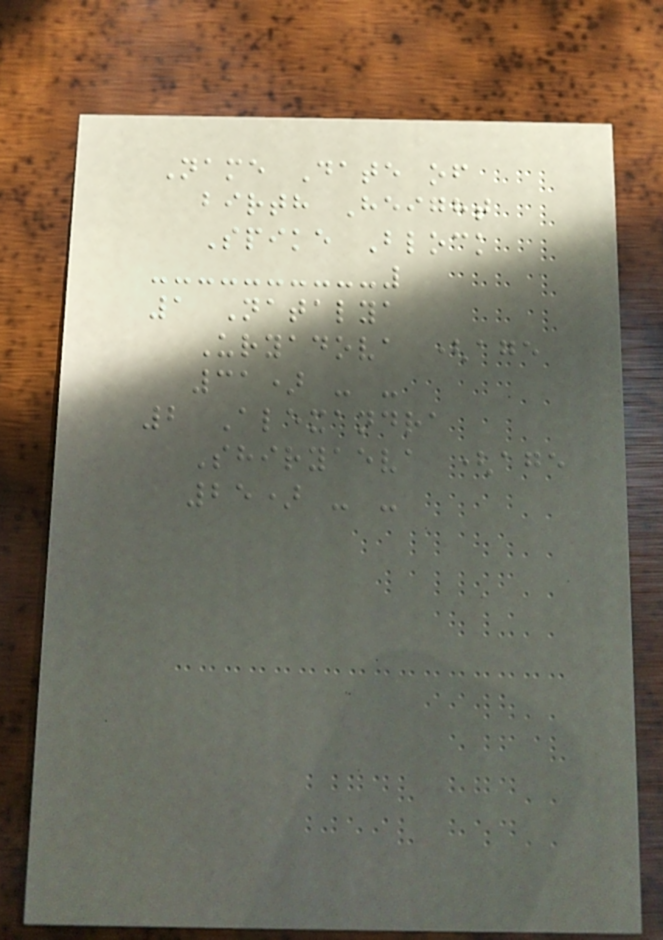Name Date of
birth Height
Spike Block
1 Natalya
Uryadova (age
31) - -
2 Alexandra
Shiryaeva (age
25) - -
